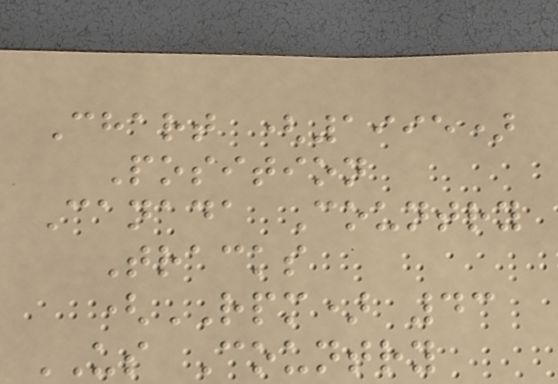Chart (1995)
Position
Canada Country
Tracks
(RPM) 43
US Country
